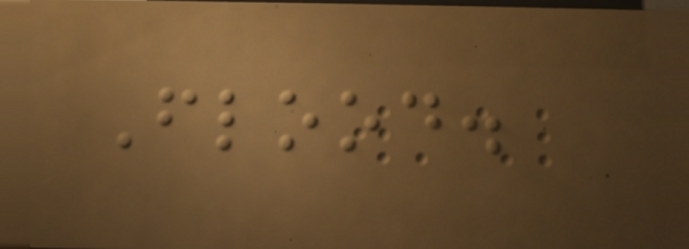Flood.
